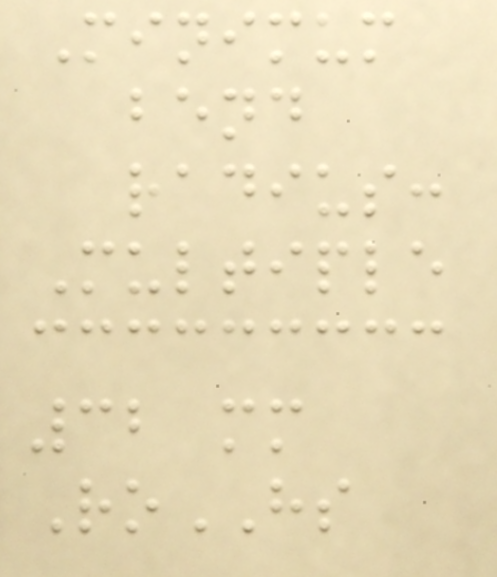Minimum
bend
radius:
Multiple
32 mm
RoHS
